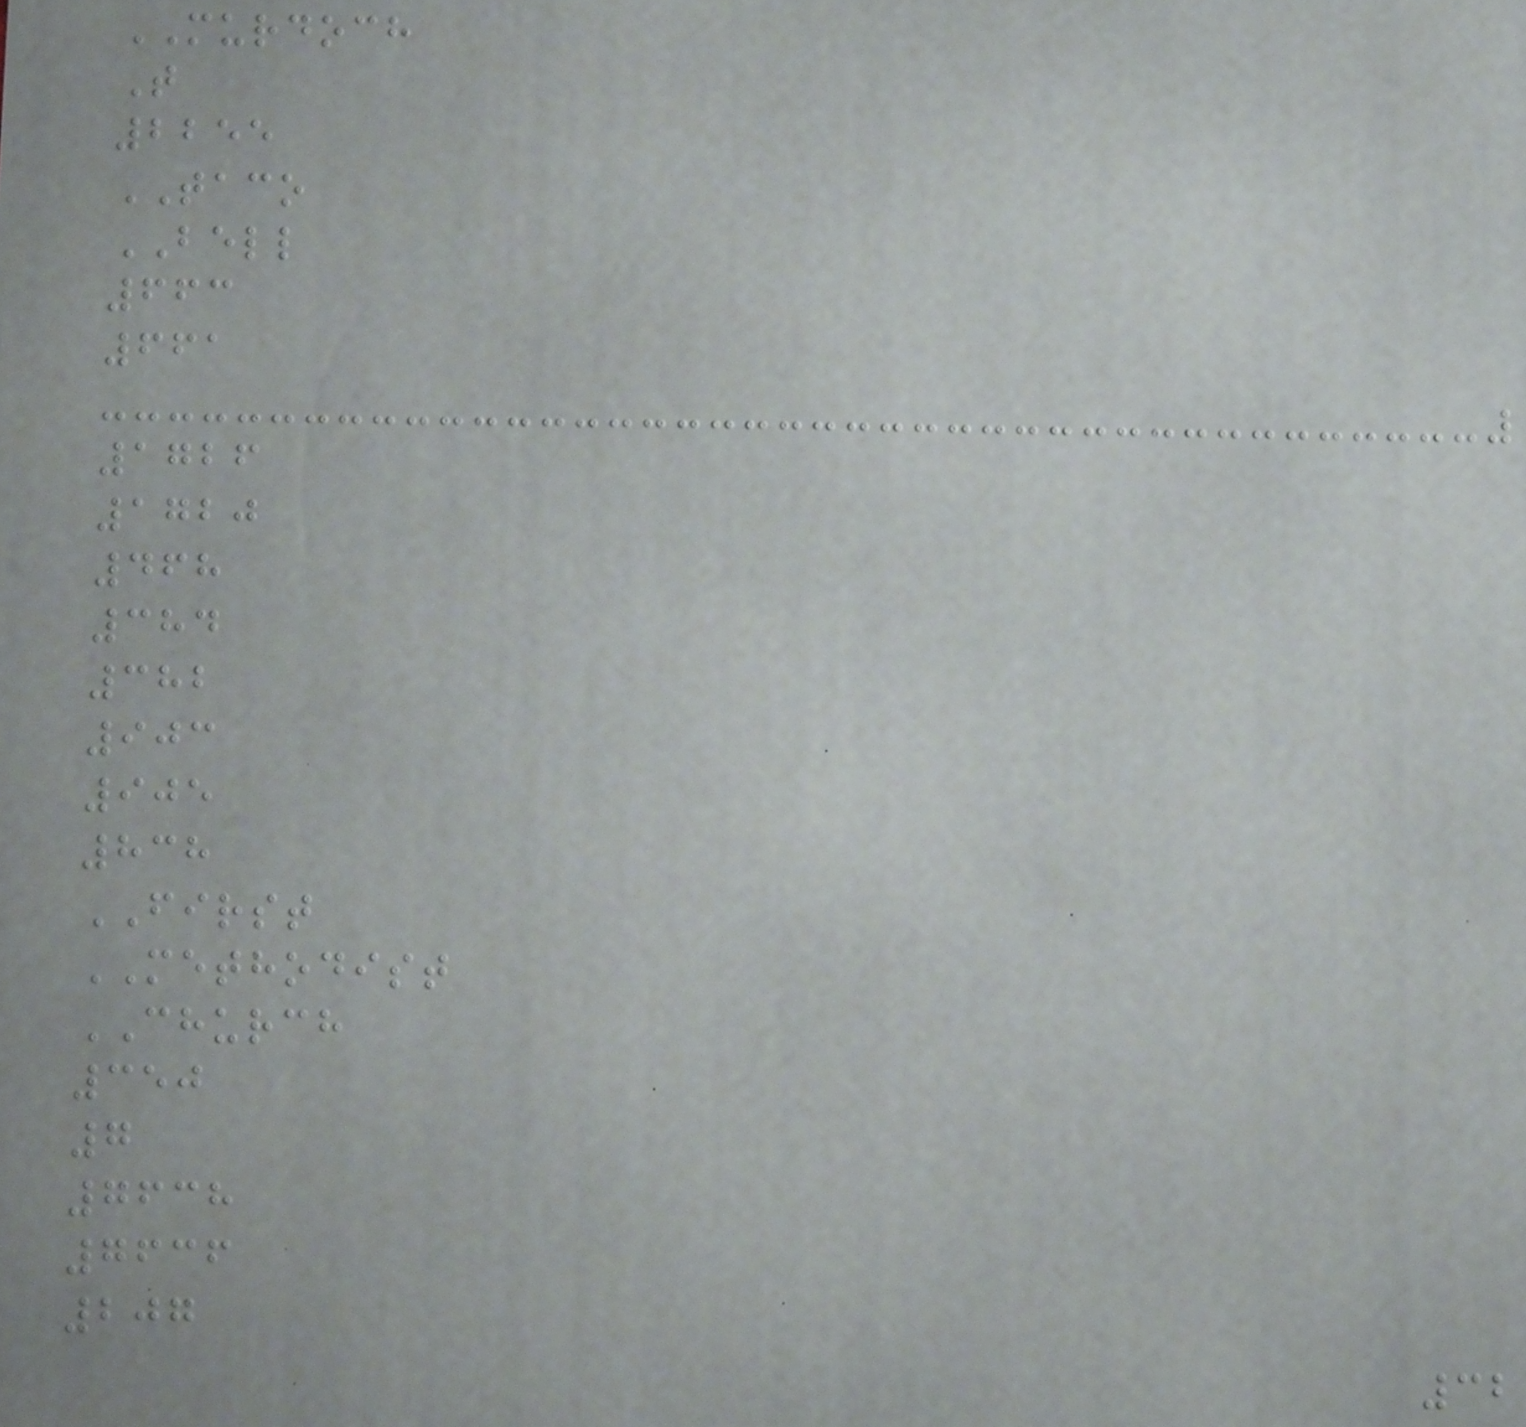MURDOCH
T
2255
TACO
BELL
663
661
1726
1720
468
384
382
903
905
838
FIRST
METHODIST
CHURCH
350
7
7638
7636
207
32
